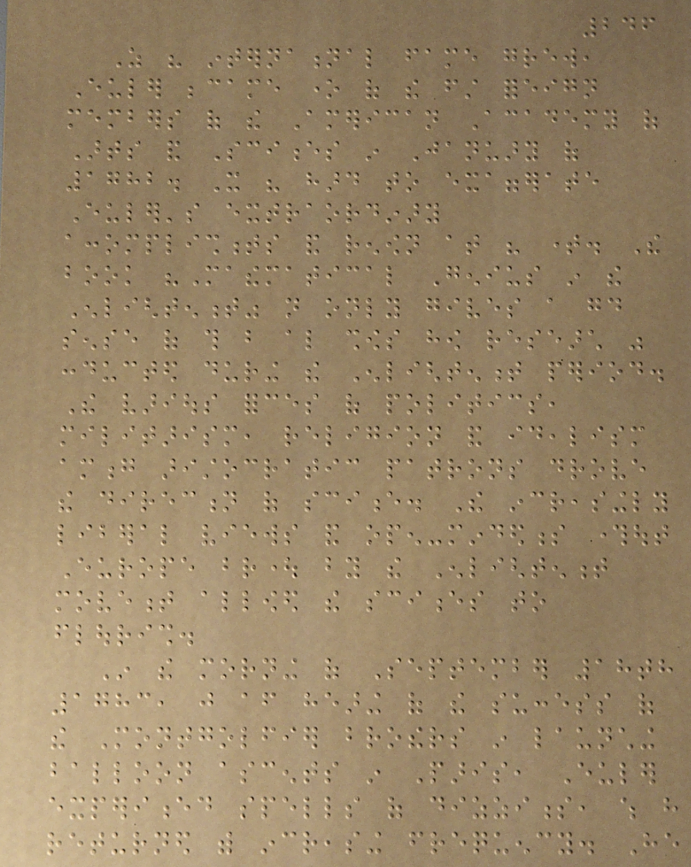246
As his international fame grew,
Euler became one of the first foreign
members of the American Academy of
Arts and Sciences in January of
1782. It his hard to exaggerate
Euler's extraordinary
accomplishments and renown at his time. The
book "Mathematical Genius in the
Enlightenment" not only gives a good
sense of this but also shows how research was
conducted during the Enlightenment period.
The various forces of politics,
militarism, religion and idealism
among aristocratic patrons drove
the direction of science. The increasingly
liberal views and open-mindedness throughout
Europe brought by the Enlightenment
movement allowed the sciences to
flourish.
In the morning of September 18th
1783, just after hearing of the success of
the Montgolfier brothers in launching
balloon ascents in Paris, Euler
experienced spells of dizziness, which have
returned with increasing frequency. He
